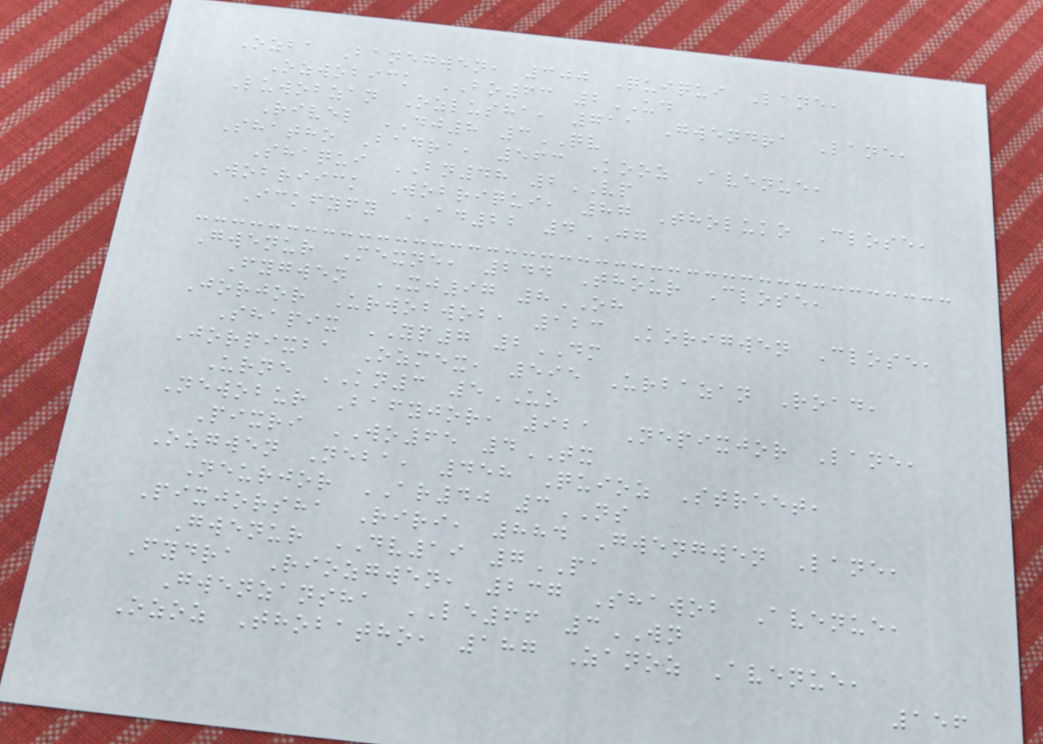Ozba Banegwen, 300 Quiqui Lane,
Ozwobick BO63 2UD
Luwobzan Ozlusha, 711 Gwendra Lane,
Rivel DJ8 3QV
Shatho Badra, 563 Kooz Avenue,
Shaqui BN48 2VP
Wobriick Wobriqui, 87 Tholuko Close,
Ickfyfy AD22 4JG
Gwenur Mexne, 244 Thour Close,
Fygwen XJ97 8OH
Jorjor Urwobwob, 123 Korigwen Close,
Shapix YP7 2DM
Jorpixba Ozmex, 595 Urbazan Road,
Urne KN3 5UO
Newobur Bafyjor, 921 Nepixjor Lane,
Pixri WO65 4TX
Ozgwen Neba, 458 Quioz Street,
Neurjor AR40 3NS
Pixjorsha Riri, 884 Gwengwen Lane,
Gwenur DV19 7PA
Fydra Riozgwen, 237 Shawob Avenue,
Gwenzansha LE66 3WN
Ozoz Thobatho, 187 Zanoz Avenue,
156
